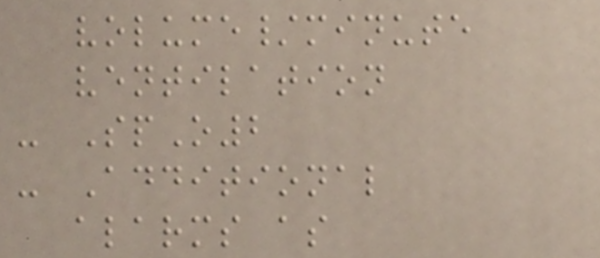volume/minute
ventilation
- SpO2
- Additional
alarms as
